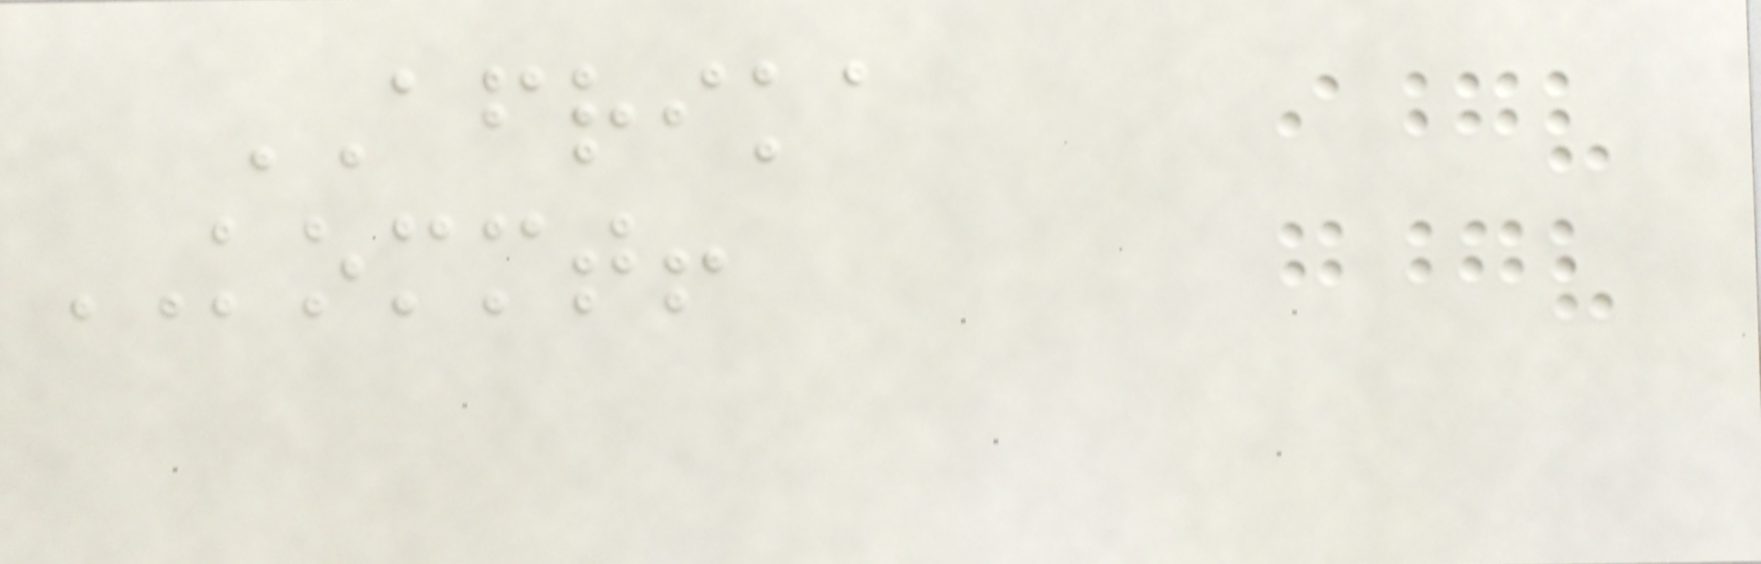AFRIKA
KOMMT!
